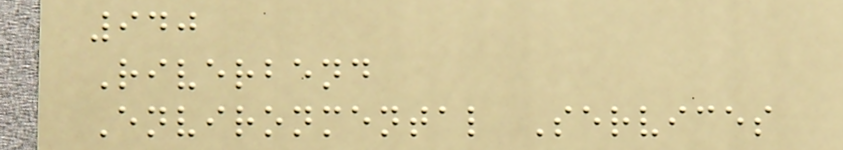940
Riverbend
Environmental Services
